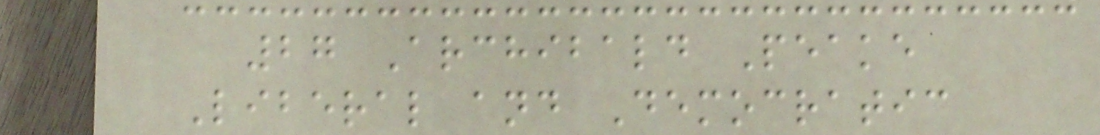27 Archibald Peake
Liberal and Democratic
